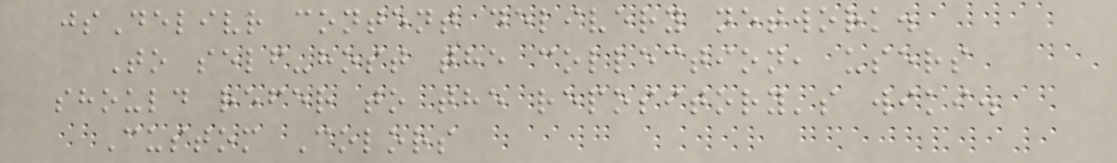jsDelivr content delivery network.
To self-host the collection, users
should refer to the repository's wiki.
Custom Colors
